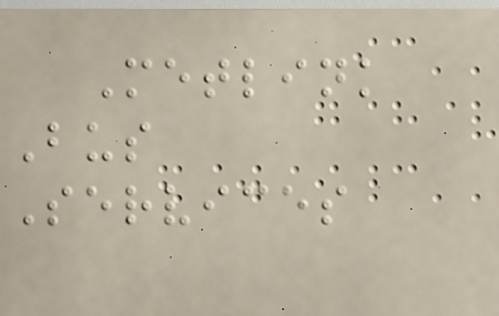Metlink
Bus
Services
